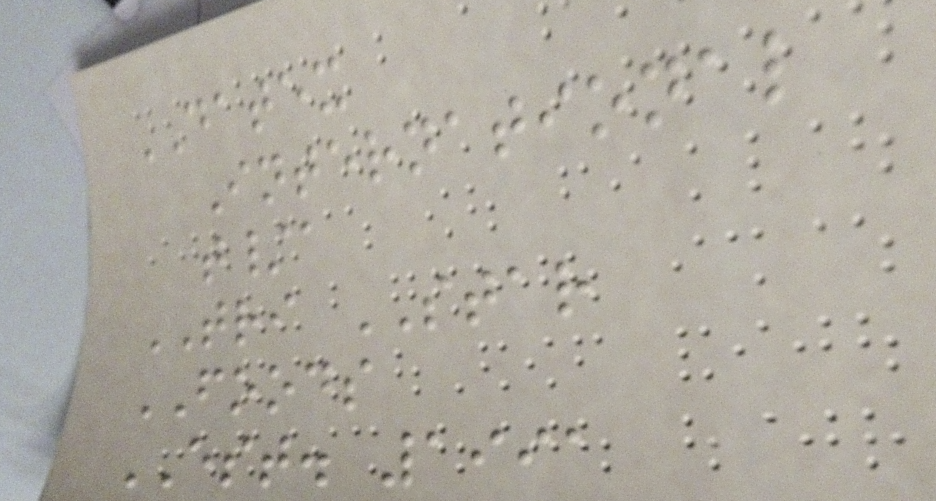DATEX
International
t/a
TRI STAR
FOODS
EST. 1991
